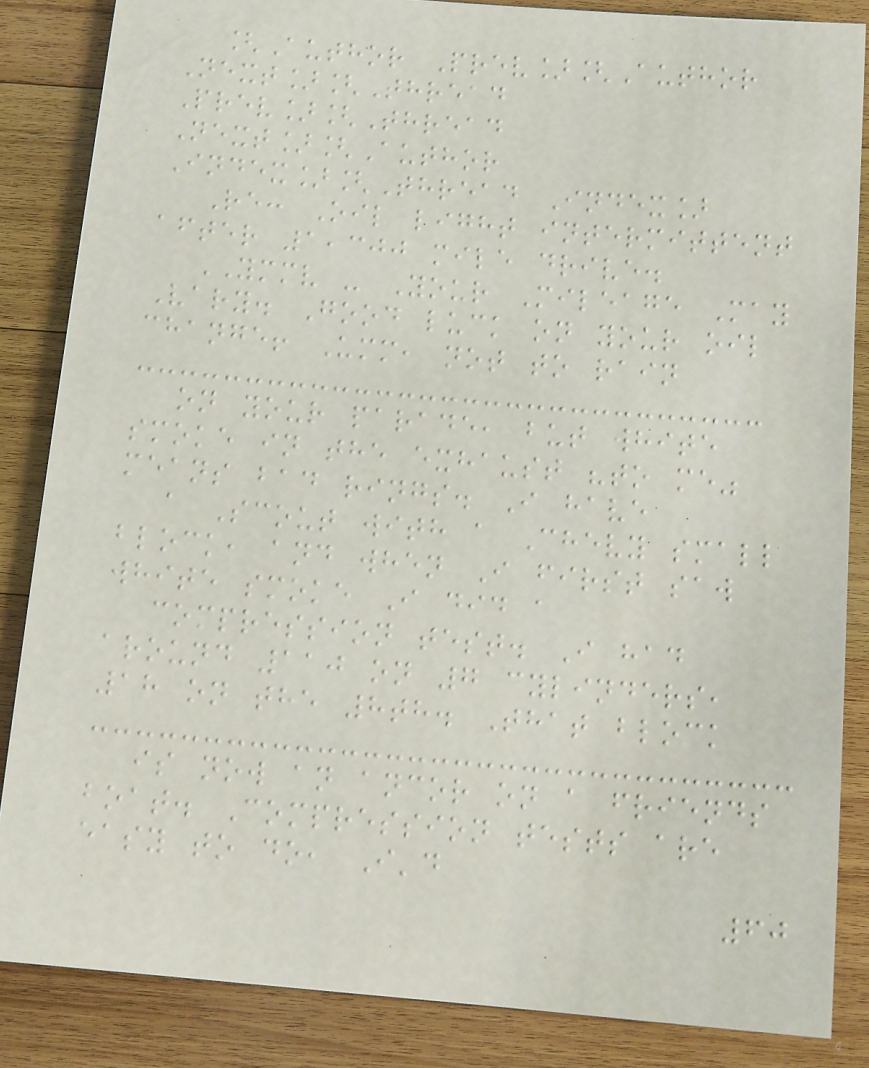[Author Prev][Author
Next][Thread
Prev][Thread
Next][Author
Index][Thread Index]
Re: Oil light intermittent
after 1,300 mile drive.
YMMV - Your Mileage May
Vary. Good luck on your oil
change! Umm, not to rain
on your parade, but white
smoke in the exhaust "to me"
means bad rings. I have
a Scout with a Chevy small
block, and when I first saw
white smoke I did a
compression test. I had
around 110 on 7 cylinders,
18 on the 8th. That block
is now an ancor on a friends
boat. Compression tests are
easy to do, I'd
60
